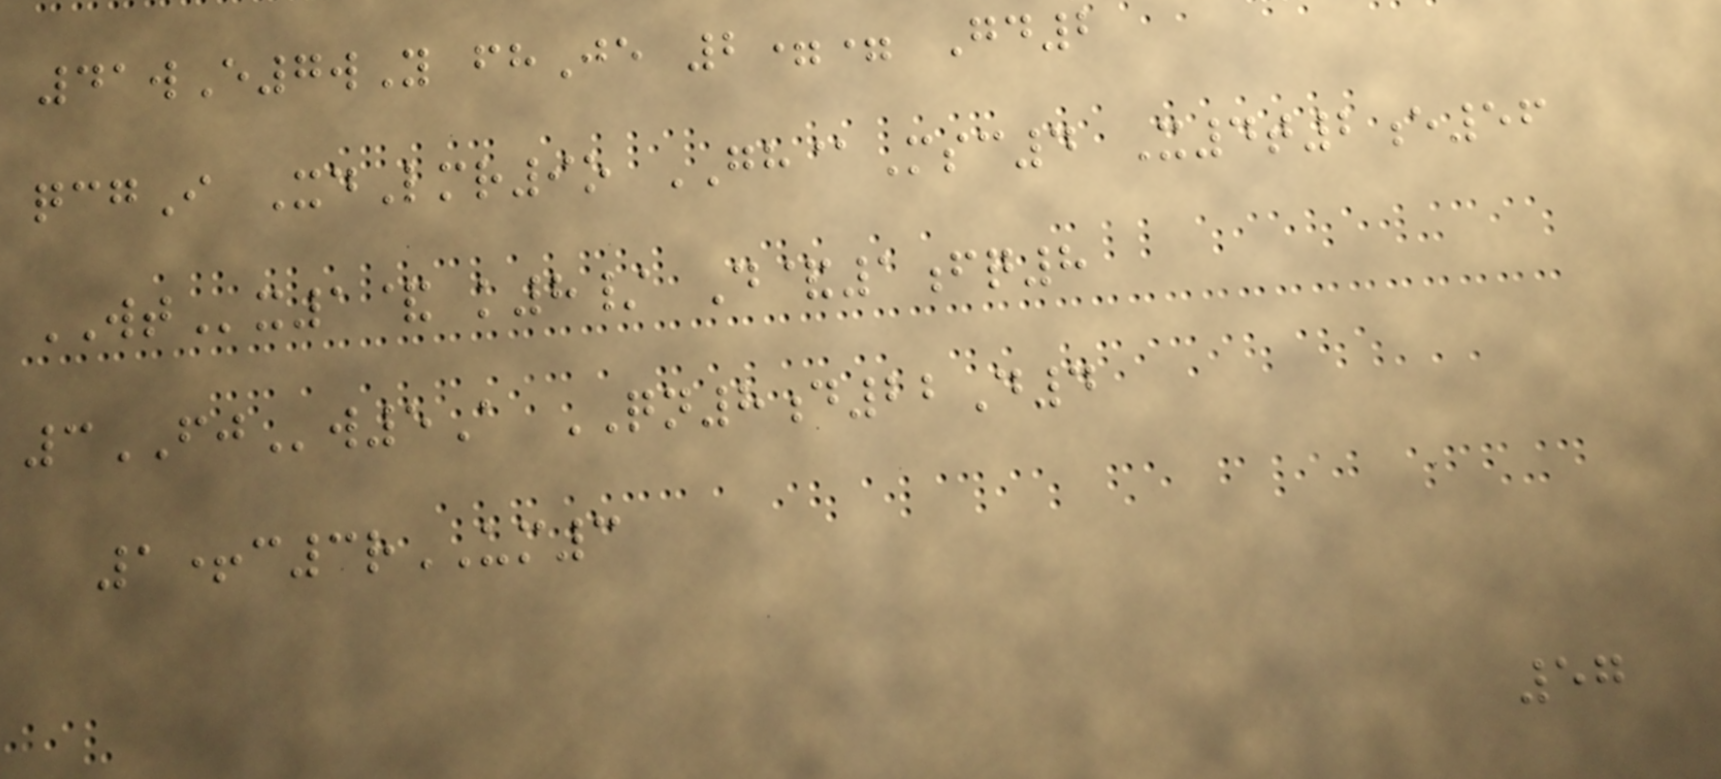41wE7wY fhJe 2== Gd2
qcgI XdLmr9o GH@Msc4 X4t2e56
WTx1& k8/ D&1fq8
3FJw5A QN8d22D4
1+c3rUM3
57
